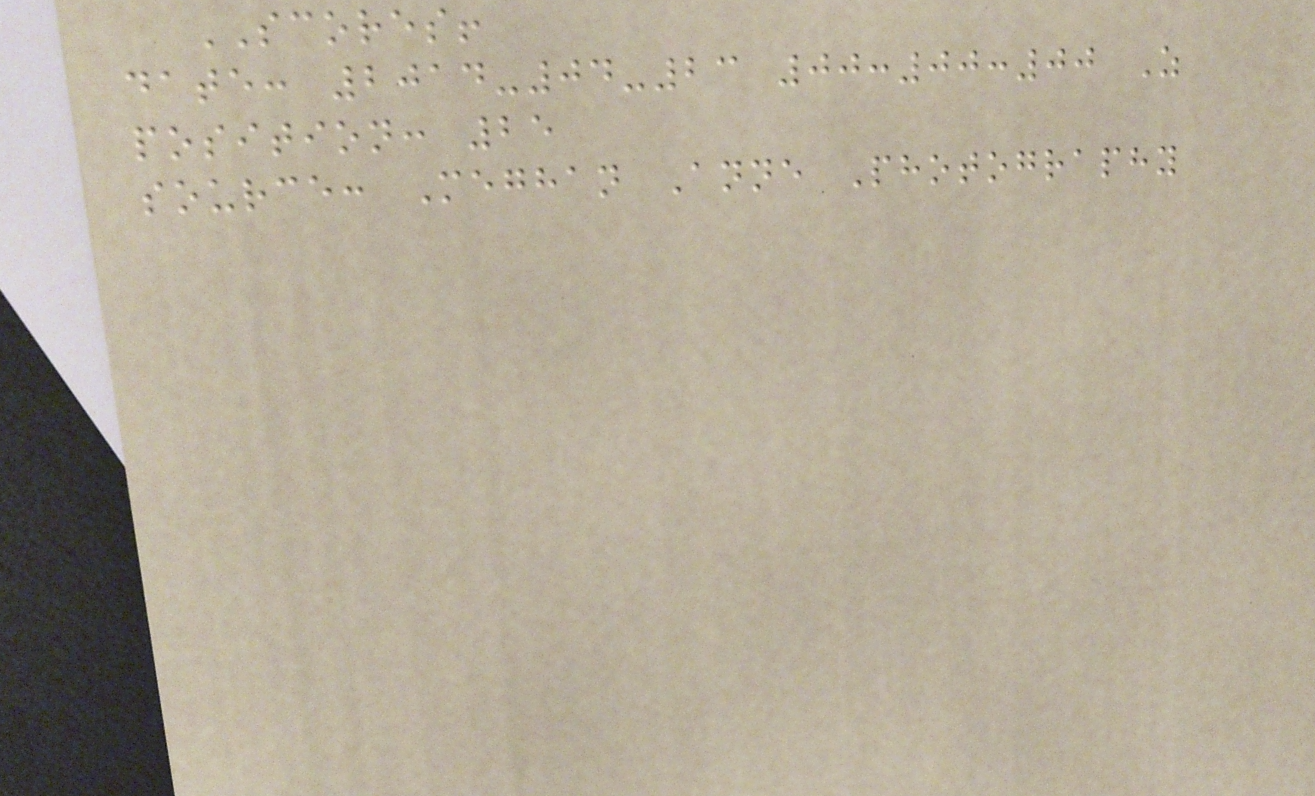SCORES!
date: 2014-04-23 00:00:00 Z
position: 25
source: Meghan Anne Photography
